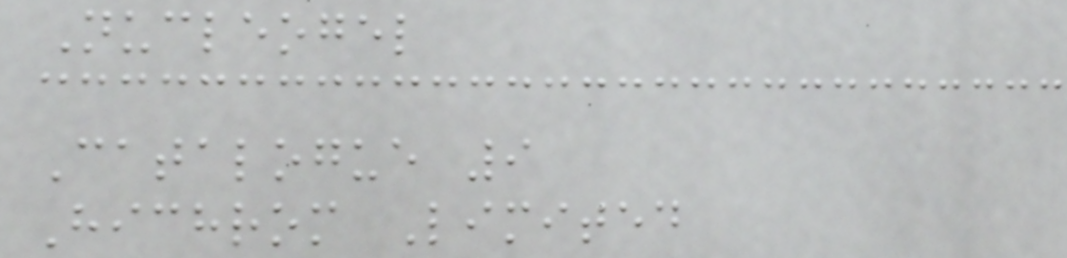Nucleogel
Catalogue 9
Hichrom Limited
